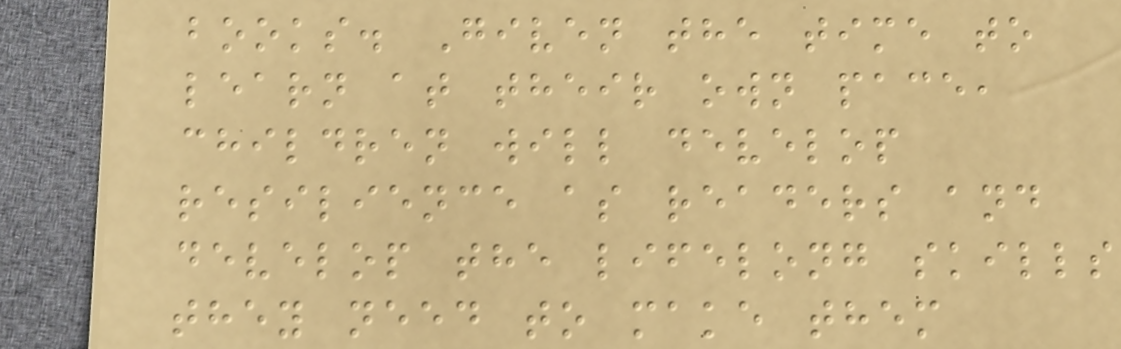books. Given the time to
learn at their own pace,
children will develop
resilience as readers and
develop the lifelong skills
they need to make them
